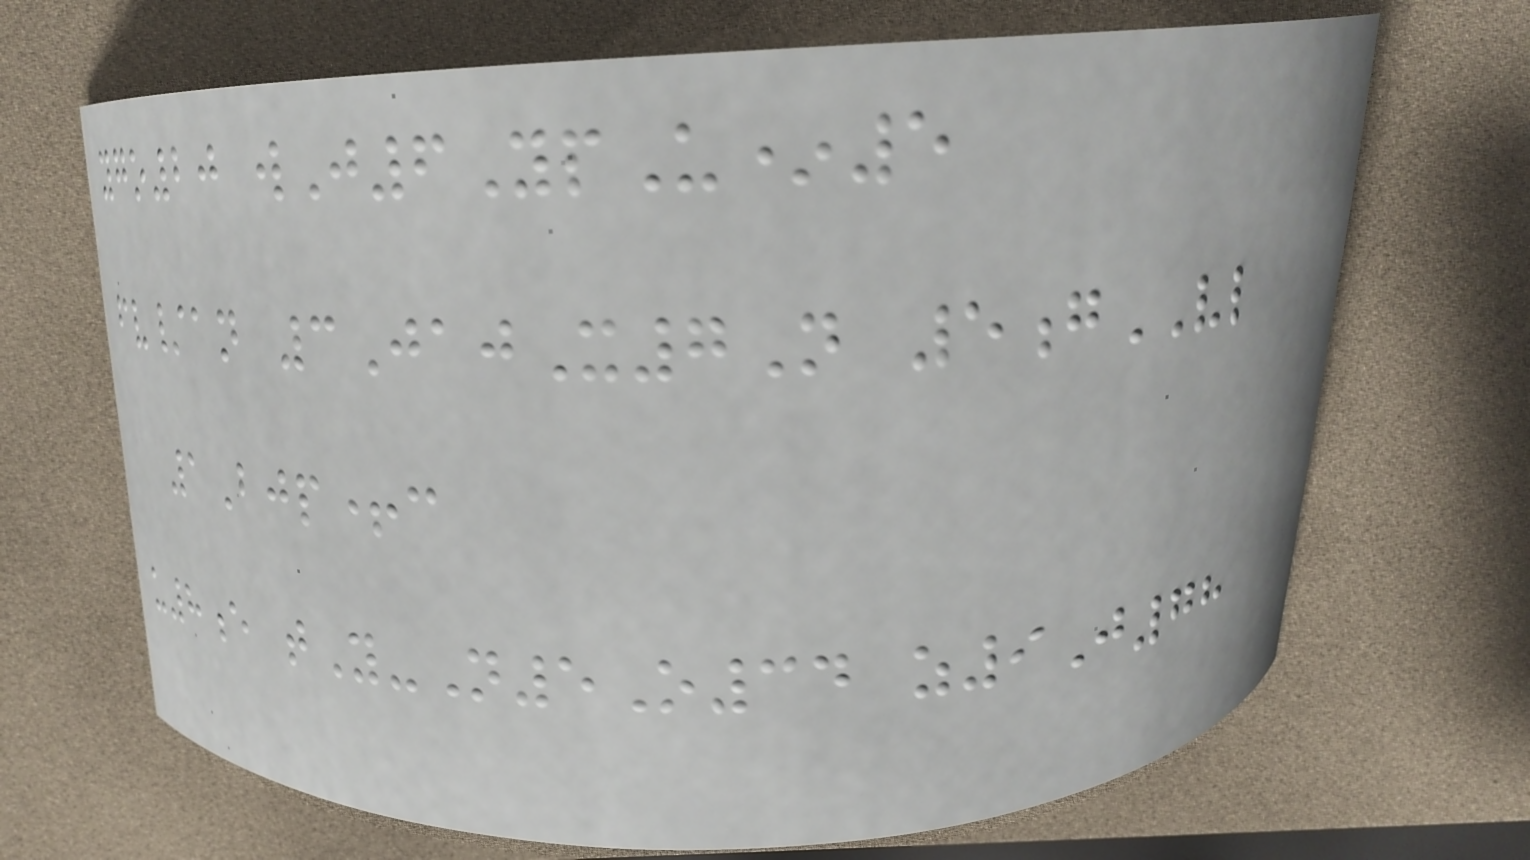ygo20 wJ6YpU*5
fv/an 3JajX7N 5gVL
1Bjp+c
u8e tY-N5O34 z9J78
